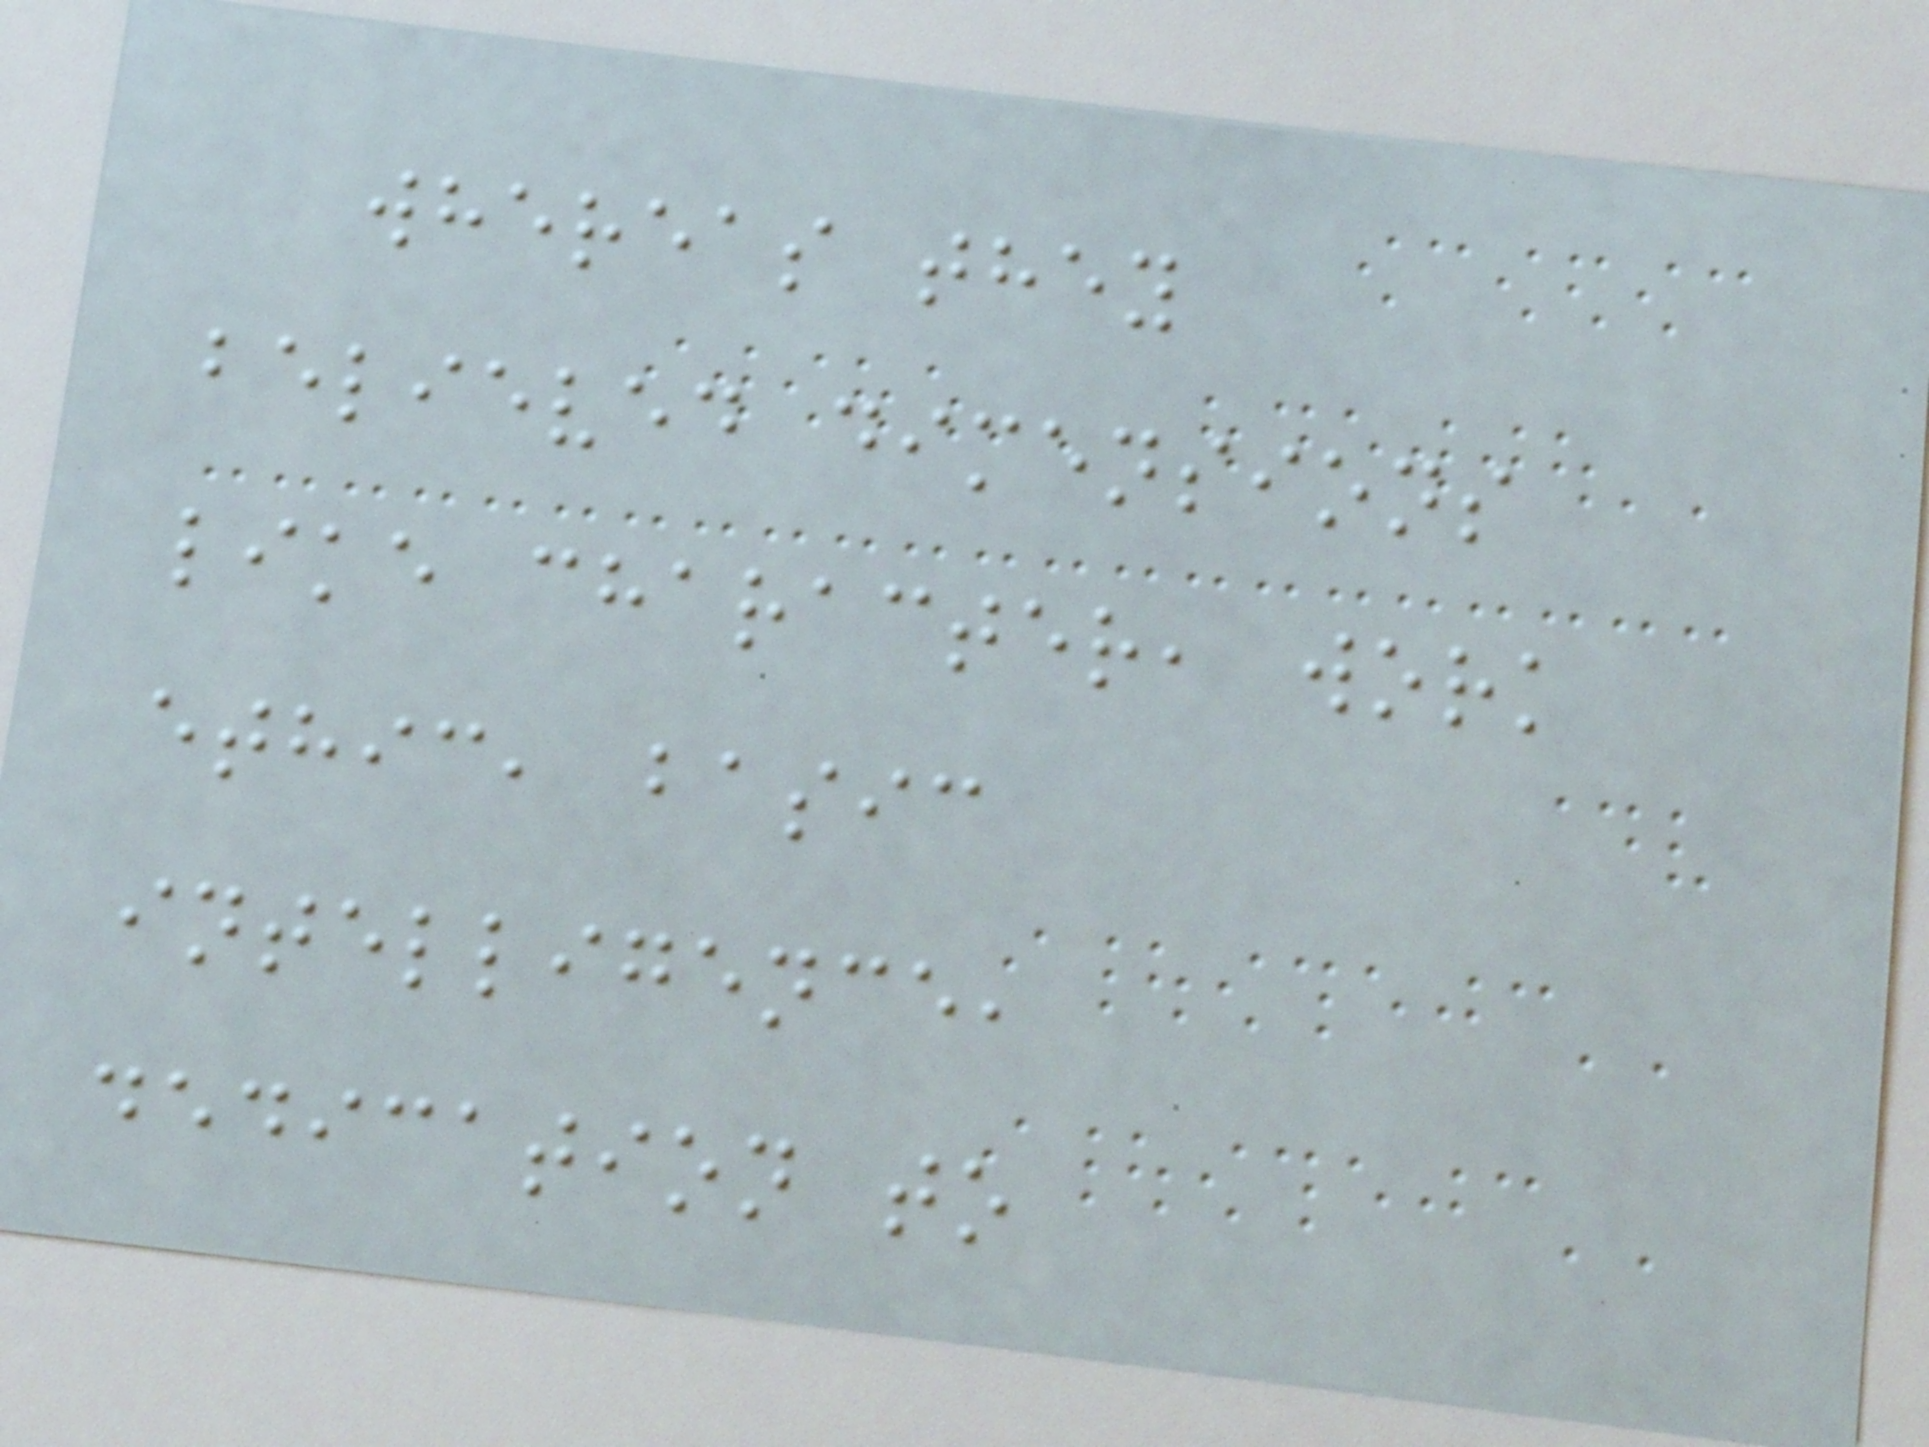whereas they
believed dimensions
like character, work
ethic, basic
intelligence,
dedication to
